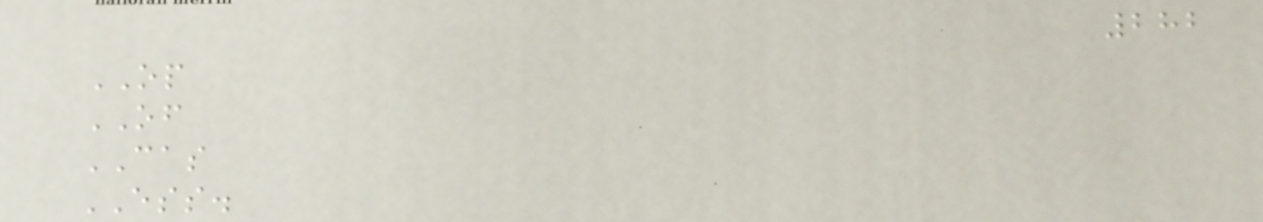282
OP
OF
CAS
ESS.
